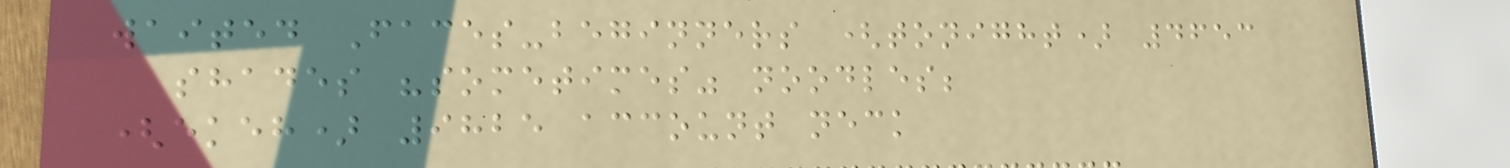waited Faces-beginners (tonight) 4653
shades "sometimes" noodles;
(ekeh) 9825 account neck
